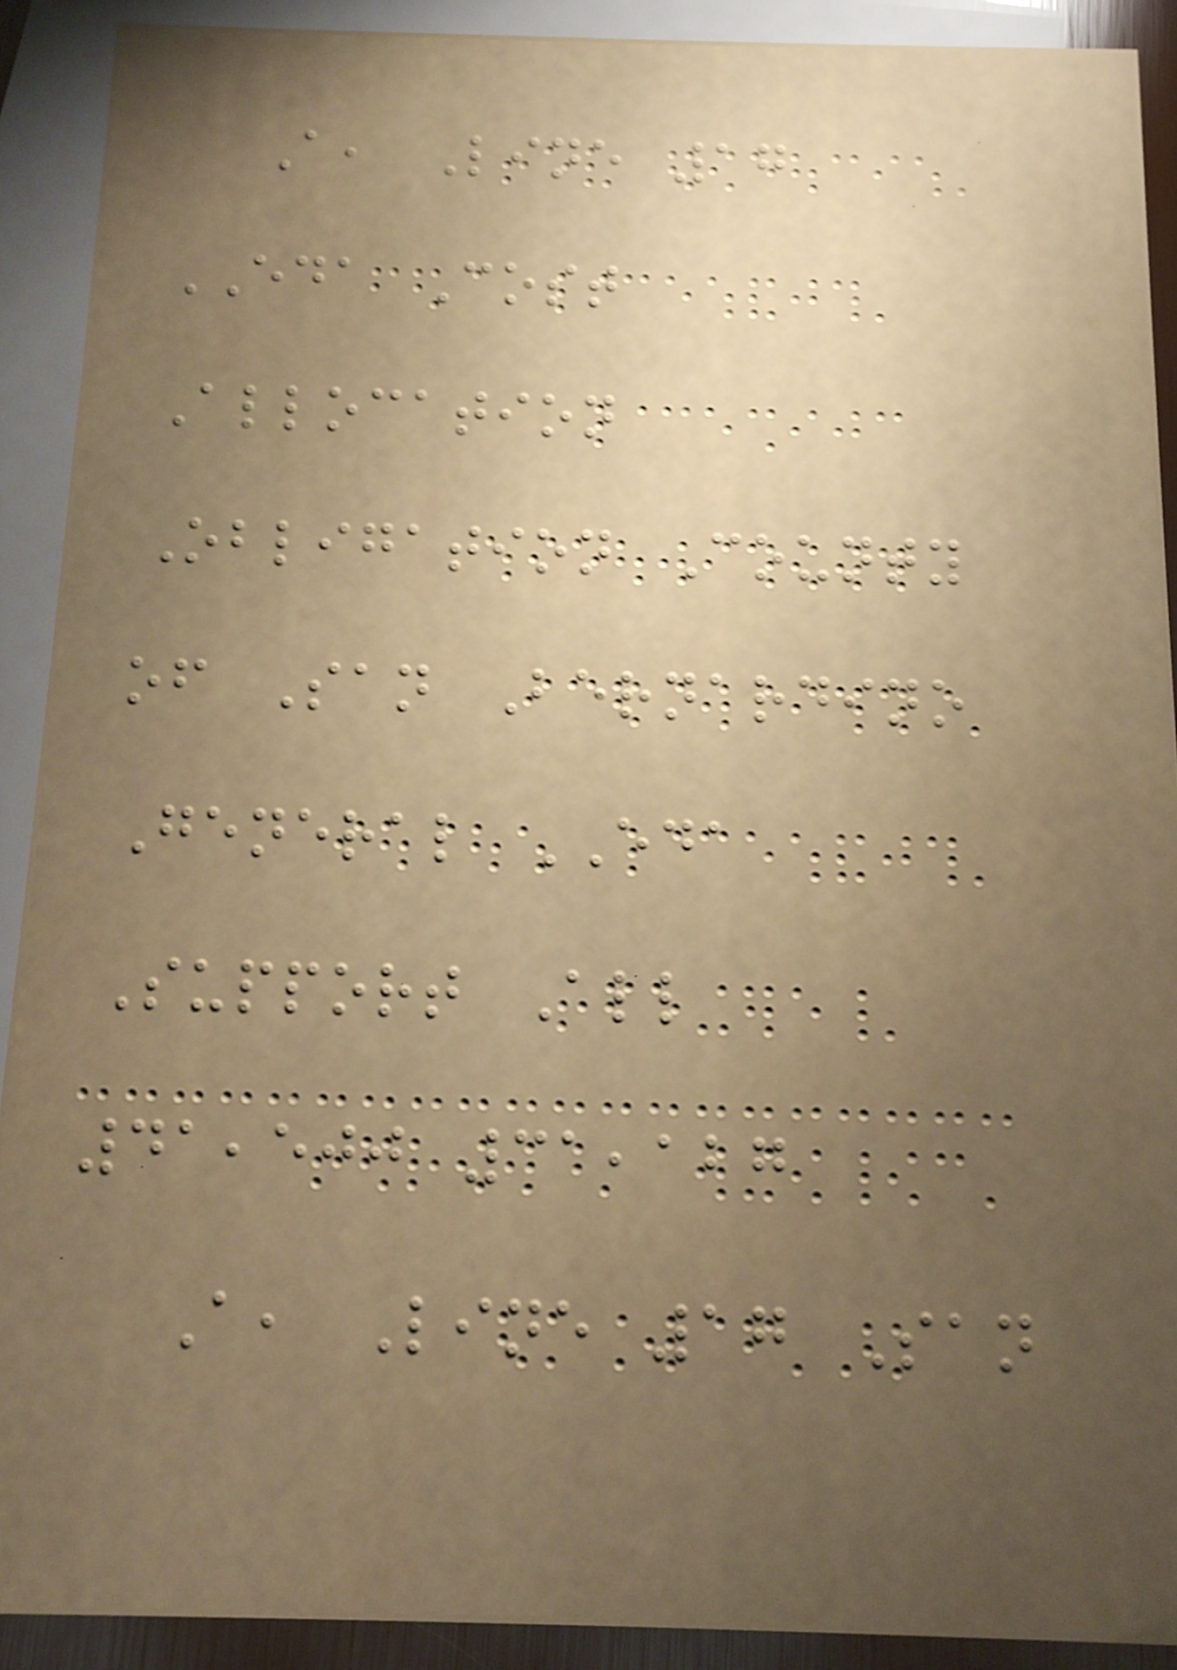A, Line 17
EDA Cost
Allocation
Obligation County
of San Bernardino
General EDA
Support All
41,500 31,127
A, Line 17 San
